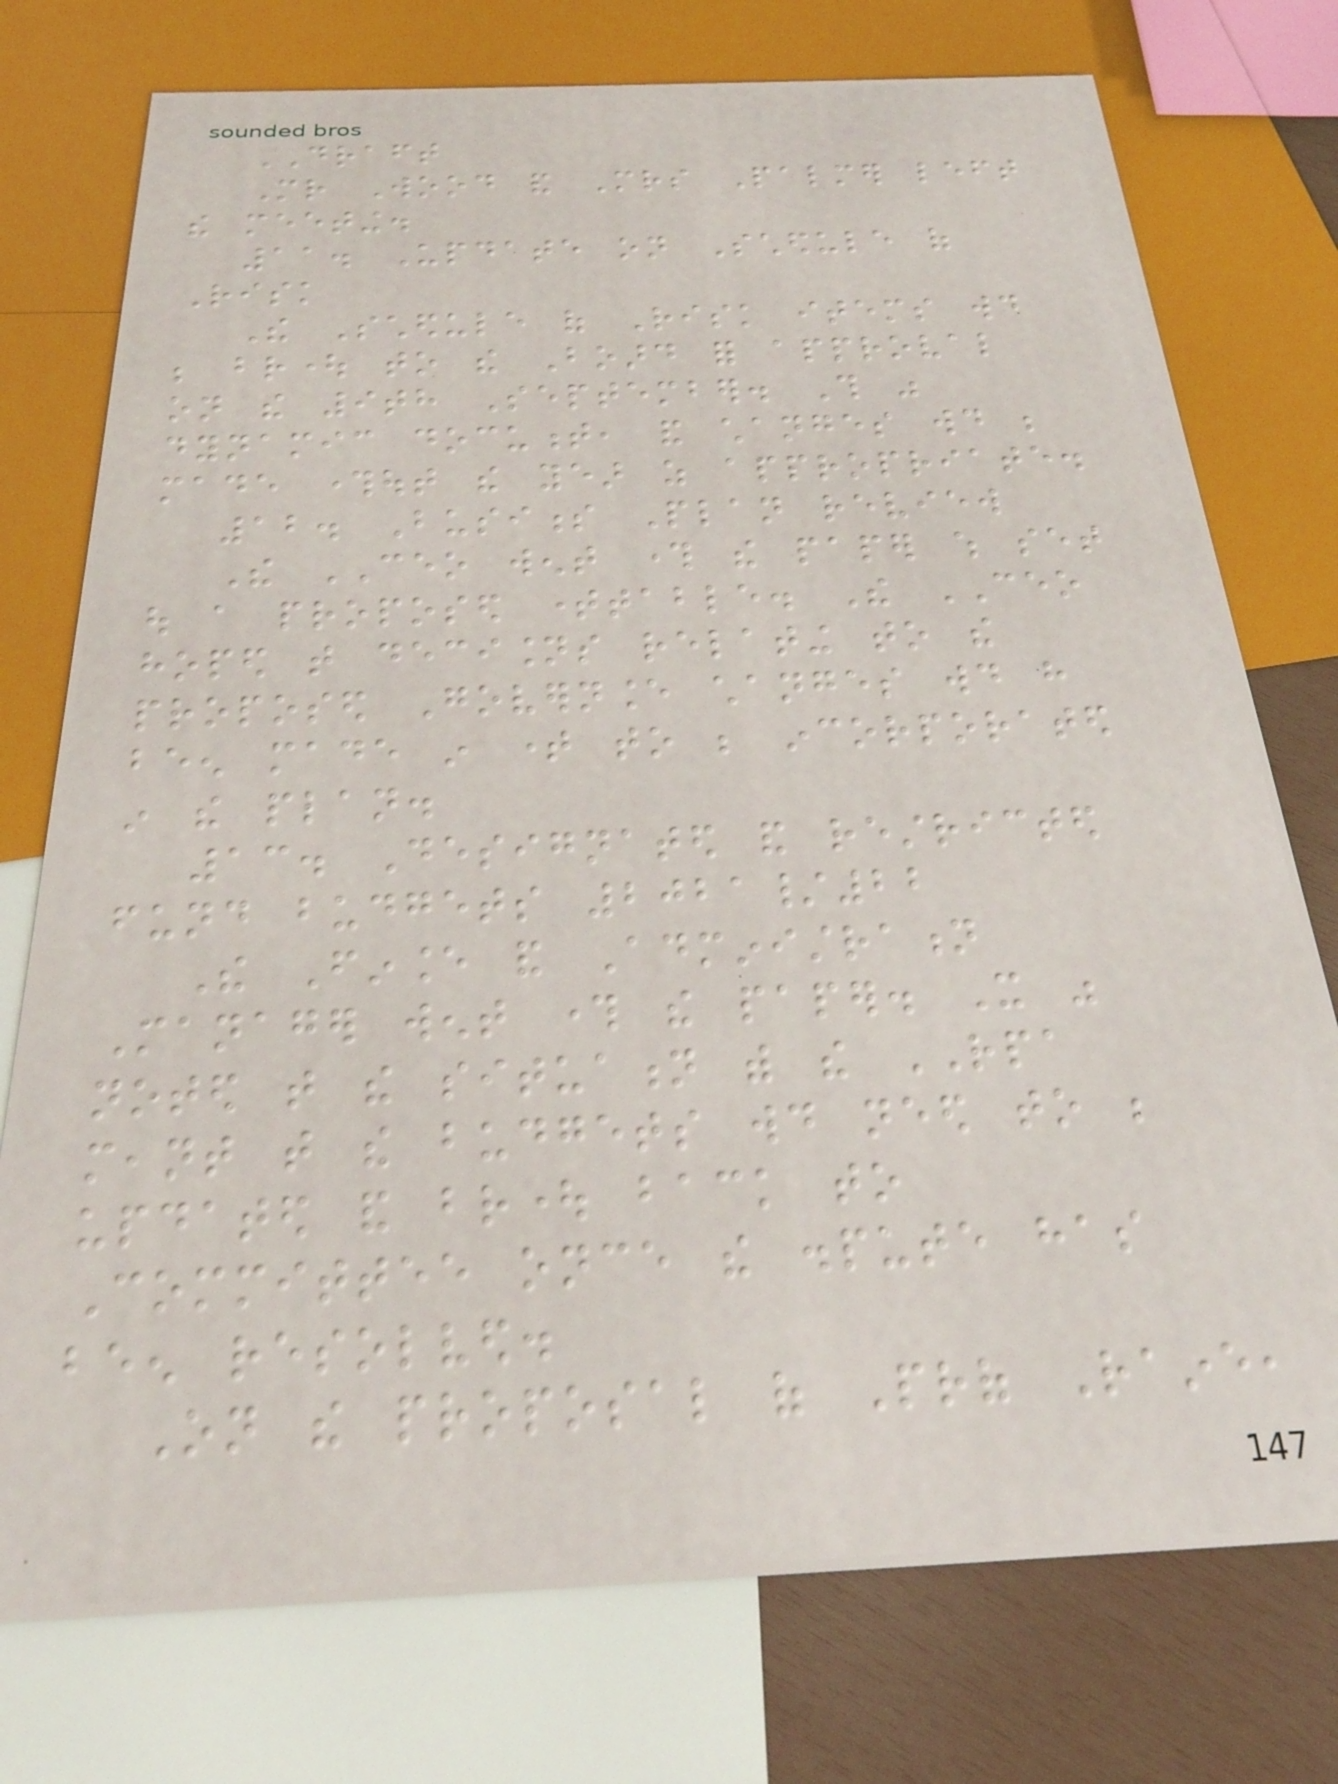DRAFT
Mr Wood and Mrs Palmer left
the meeting.
11. Update on Schedule of
Risk
The Schedule of Risk items would
be brought to the Board for approval
on the 9th September. This was
dynamic document, and changes would be
made throughout the year as appropriate.
12. Business Plan review
The CEO went through the paper which set
out a proposed timetable. The CEO
hoped that decisions relating to the
proposed Governance changes would have
been made in time to be incorporated
in the plan.
13. Designated and restricted
fund budgets 2021/22
The Finance and Administration
Manager went through the paper. It was
noted that the situation with the RPA
meant that the budgets would need to be
updated and brought back to
Committee once the dispute has
been resolved.
On the proposal of Prof Raine,
